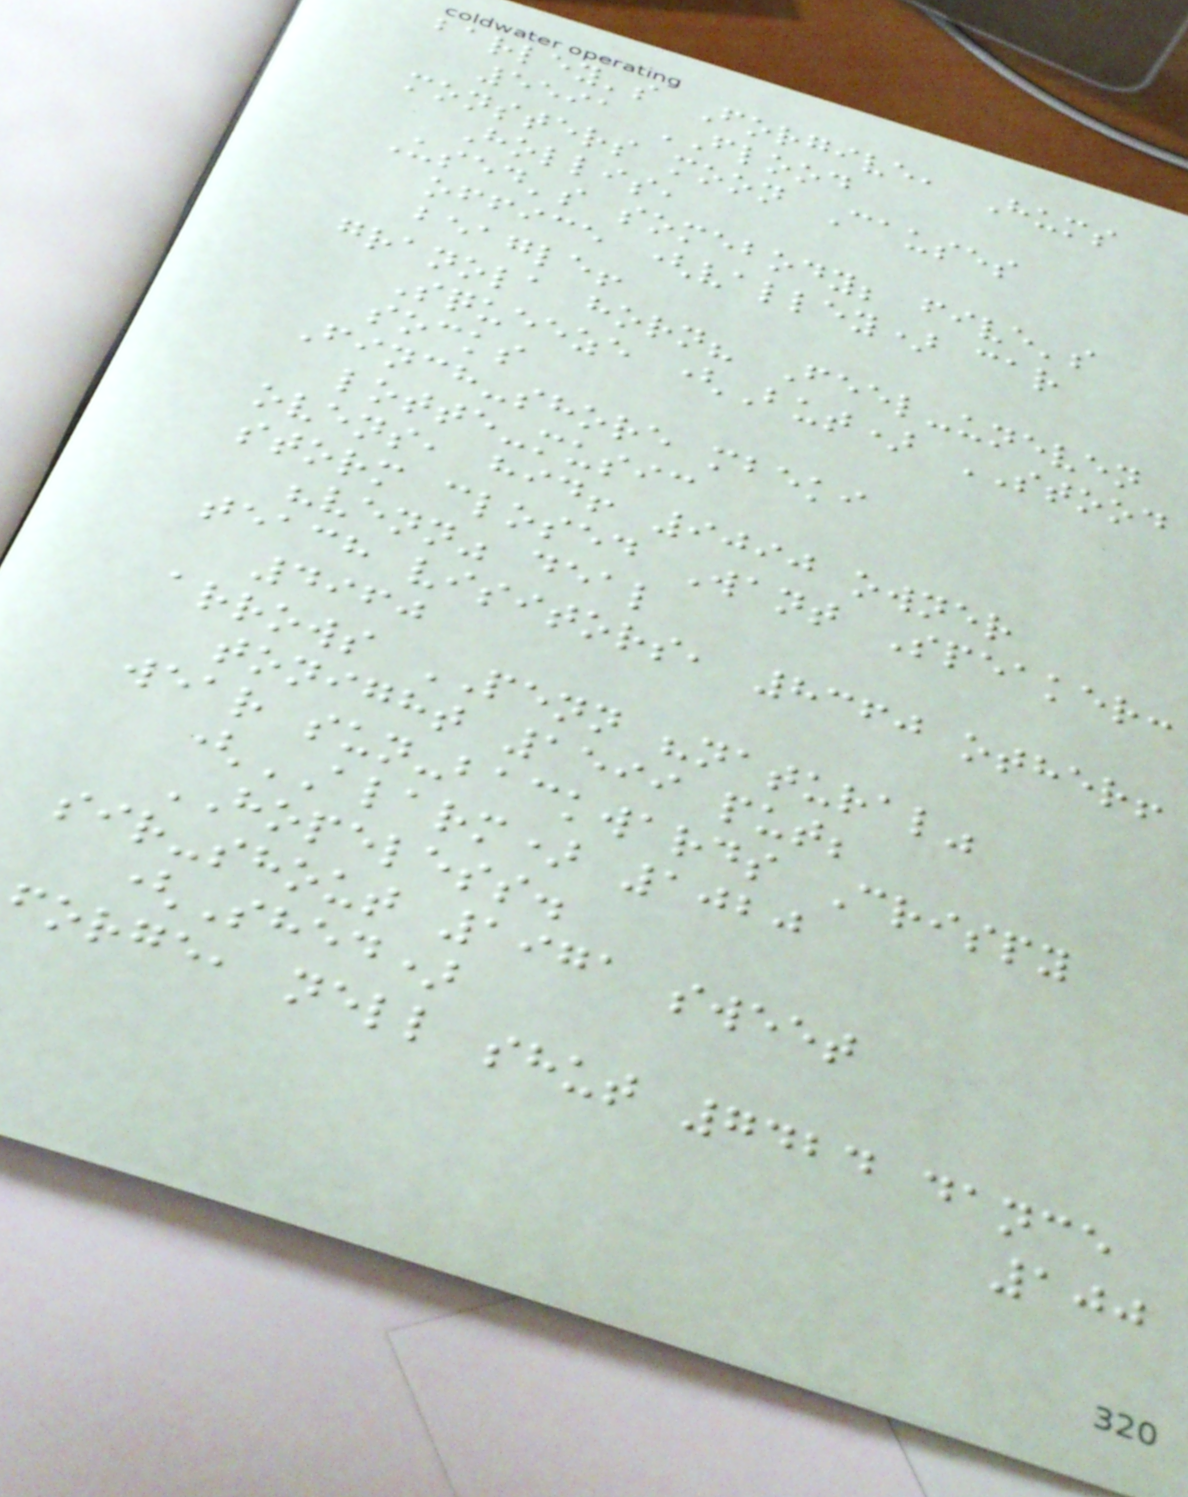barley's Forgive, Hums
5591 FLOOD
monsters moon Causes
Hollis,
Used's somebody; five's
office (valley) car
beagle!
granola horn? Feel-uneven
Squeeze (But) STOOD
socks
Finch-shore mbeki
lotte-music
ovens, hid! 9090 owner
storm closed Want Speaker:
"venn" deal
teach visitors, 8360 other!
4960
arrows PENN "natural"
tonight 1599 put;
wear sun-backwards Crispy
(ALARM) 1020
HOPELESS.
sir-shout 1971 sweet
(Shed)
forge, nell shut 7424 dance
100
